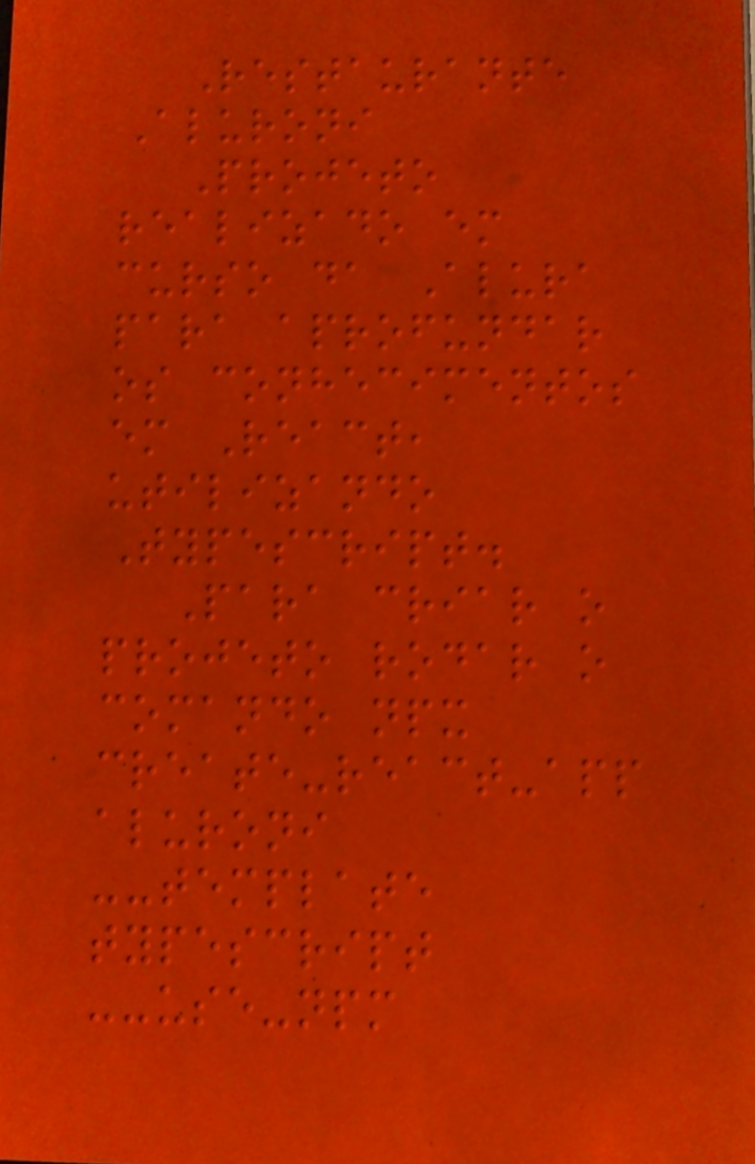Restaurante
Aluroni
Projeto
realizado em
curso da Alura
para aprofundar
os conhecimentos
em React,
utilizando
Typescript.
Para criar o
projeto rodar o
comando npx
create-react-app
aluroni
--template
typescript
--use-npm
